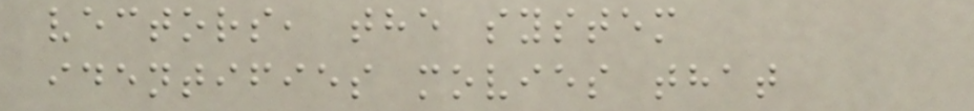vectors, the system
identifies movies that
